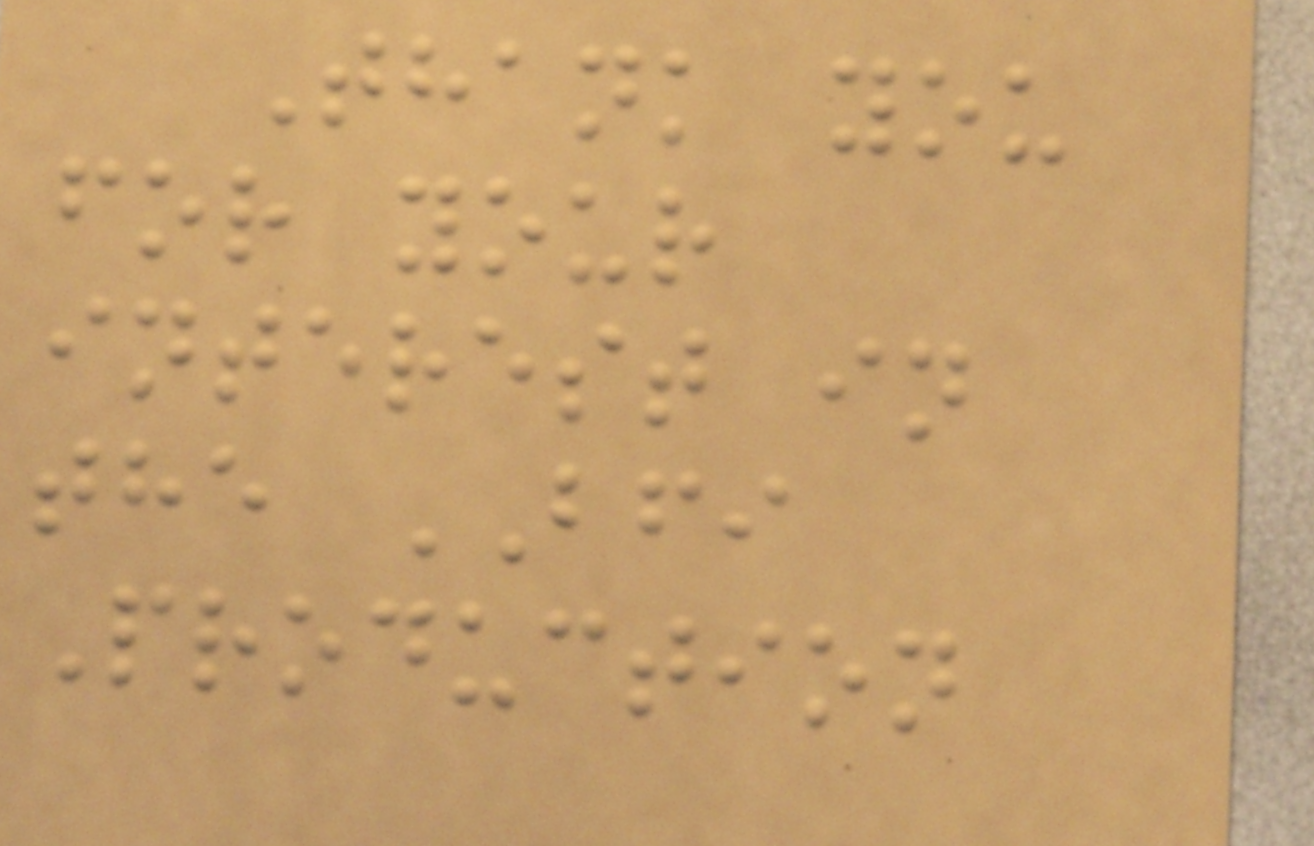Thank you
for your
interest in
the BFI
Production
